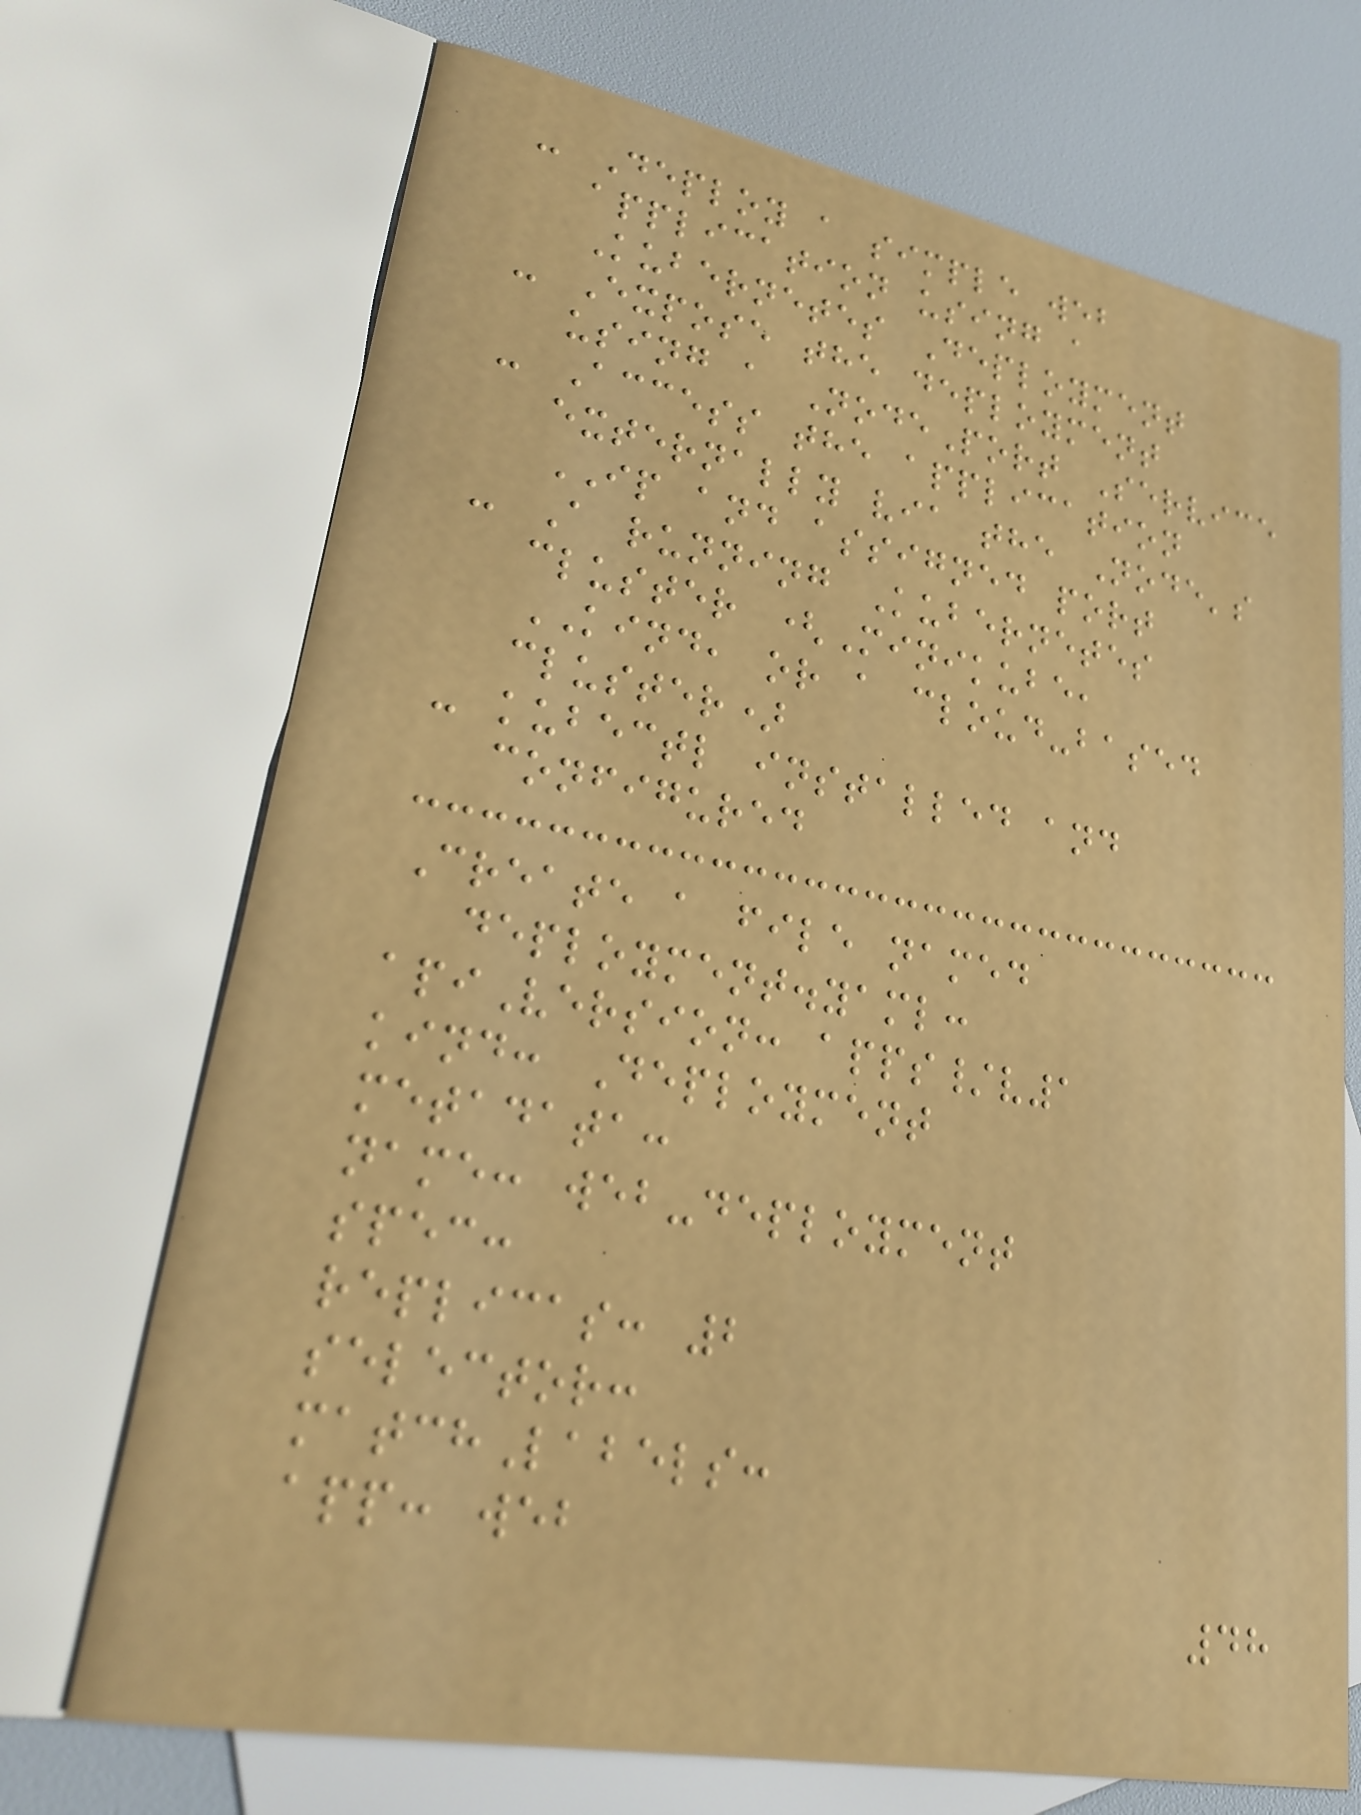- Deploy a simple web
application using a
Kubernetes Deployment
- Expose the deployment
using a NodePort Service
- Access the application
externally via the Node's
IP and assigned port
- A running Kubernetes
cluster (Minikube,
KIND, or a cloud-based
cluster)
- kubectl installed and
configured
Create a file named
deployment.yaml:
apiVersion: apps/v1
kind: Deployment
metadata:
name: web-deployment
spec:
replicas: 2
selector:
matchLabels:
app: web
48
